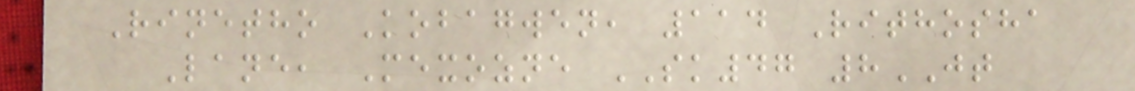Rinetho Kobagwen, 114 Rithosha
Lane, Mexozne SK47 8JT
